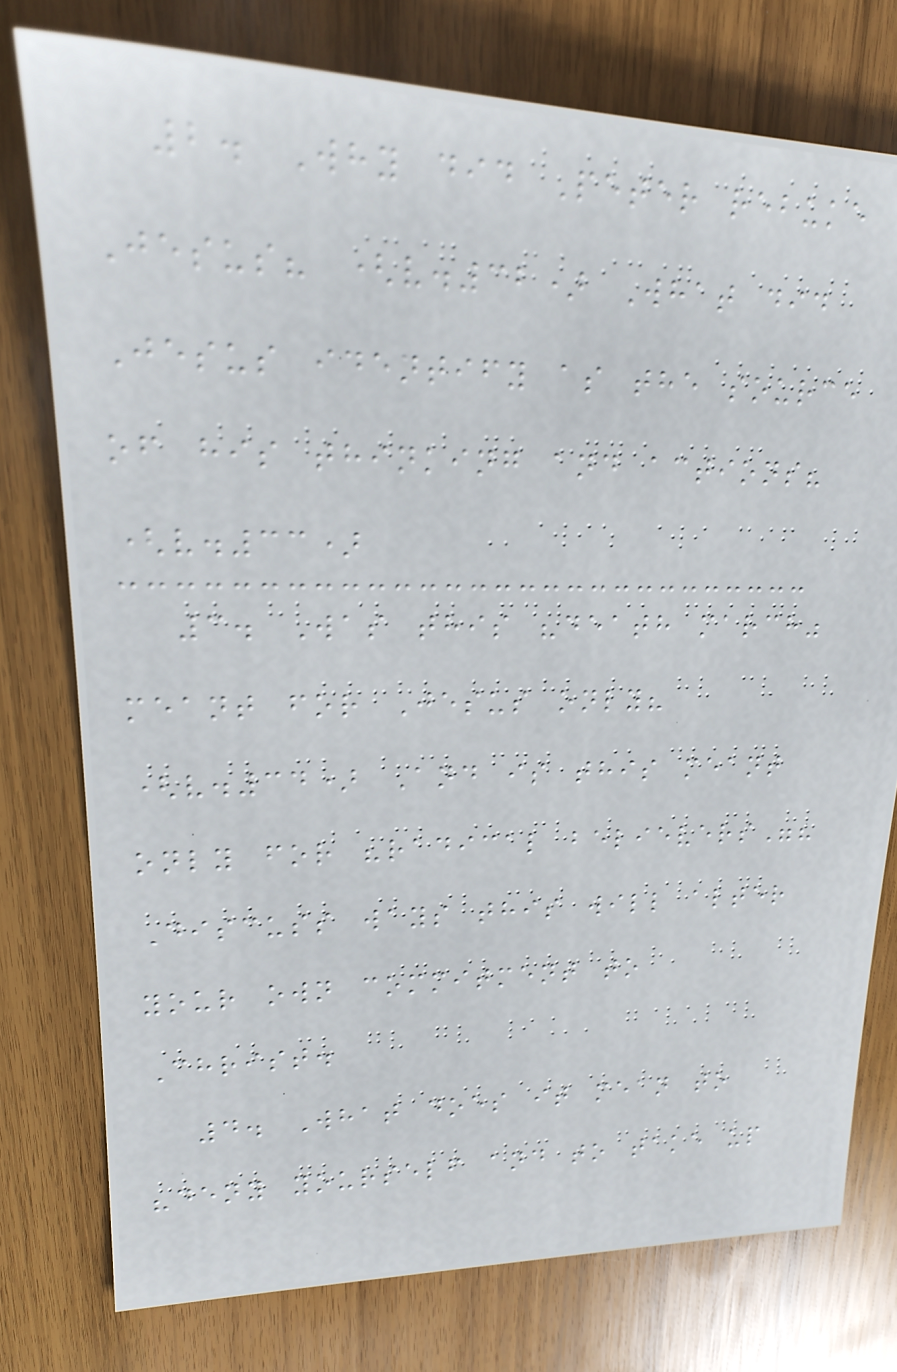2. Why did Peter rebuke
Jesus? (v.32) What did
Jesus identify as the source
of his thinking and actions?
(v.33)
3. Was this "death march"
meant for Jesus only?
(v.34) And is this meant
only for "radical believers"?
Discuss ways this will alter
your own commitment to
Christ.
4. What does it mean to
"deny yourself and to take up
